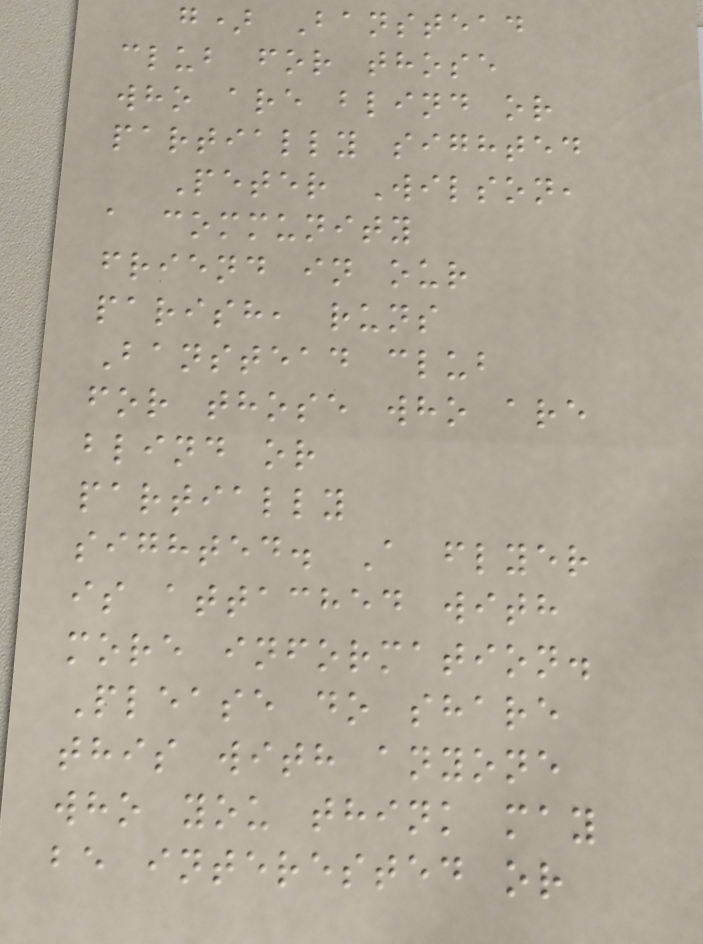g) Banstead
club for those
who are blind or
partially sighted
Peter Wilson,
a community
friend in our
parish, runs
Banstead club
for those who are
blind or
partially
sighted. A flyer
is attached with
more information.
Please do share
this with anyone
who you think may
be interested or
